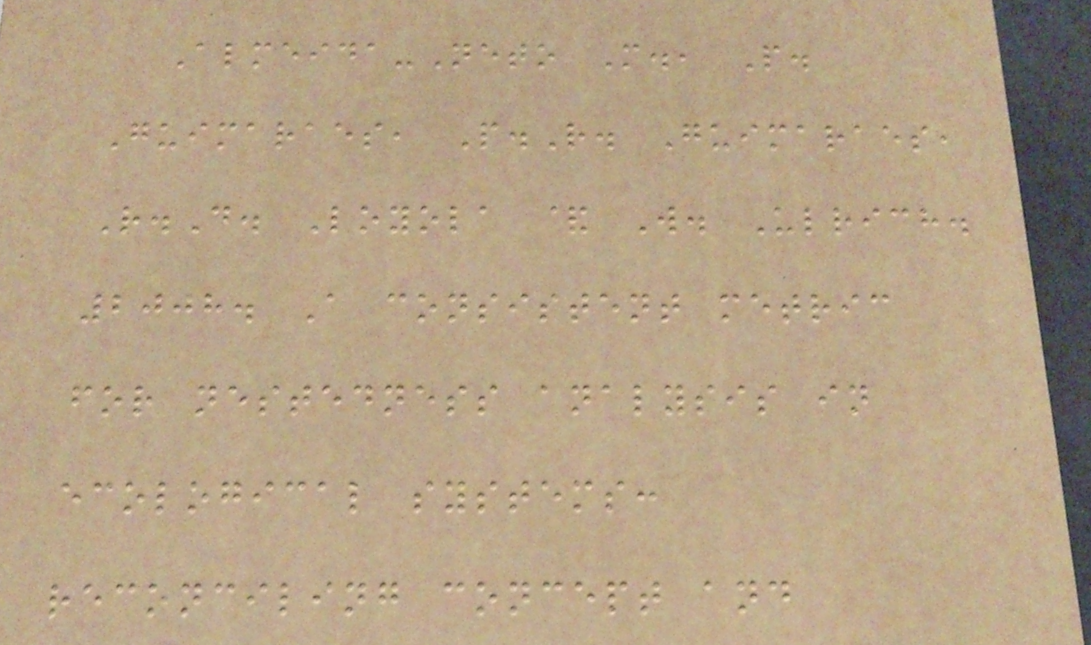Almeida-Neto M., P.
Guimaraes, P.R. Guimaraes,
R.D. Loyola & W. Ulrich.
2008. A consistent metric
for nestedness analysis in
ecological systems:
reconciling concept and
